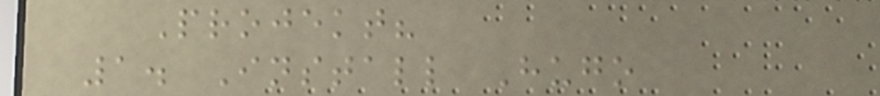Projekt?
1. Install Hugo
